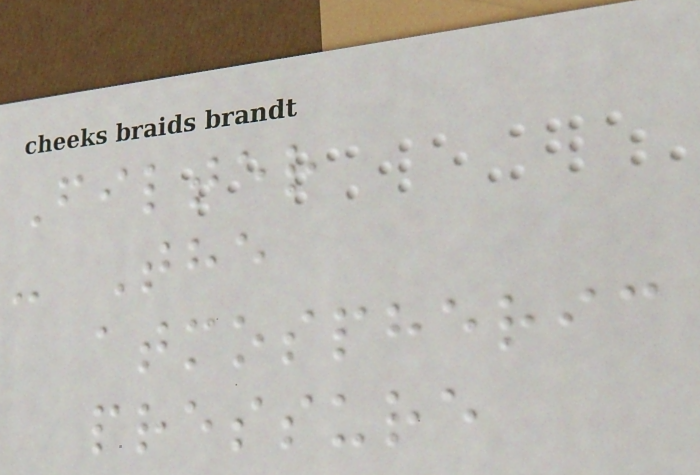Filter
- The
atmospheric
pressure
